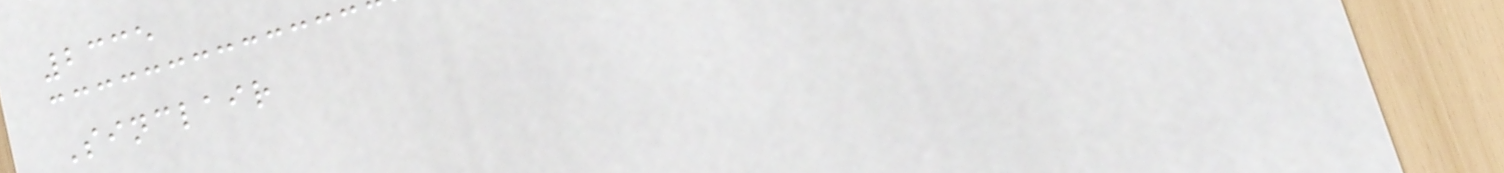2335
Sinclair
